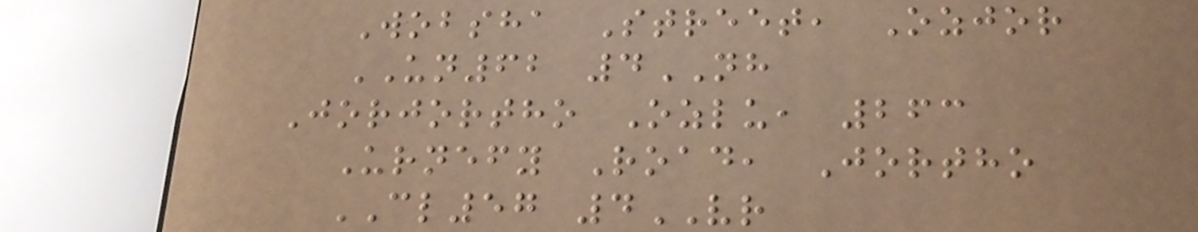Wobsha Street, Ozjor
UN62 4NH
Jorjortho Ozlu, 263
Urnefy Road, Jortho
CL57 4VR
